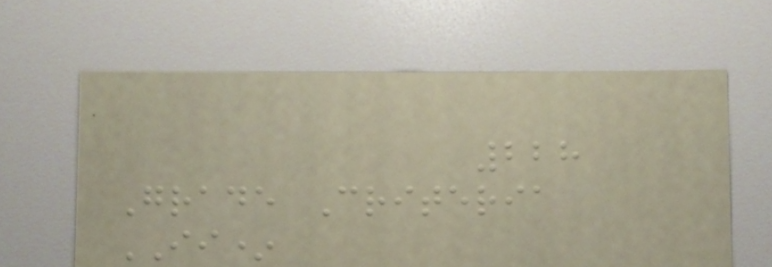228
Grade Criteria
II*
